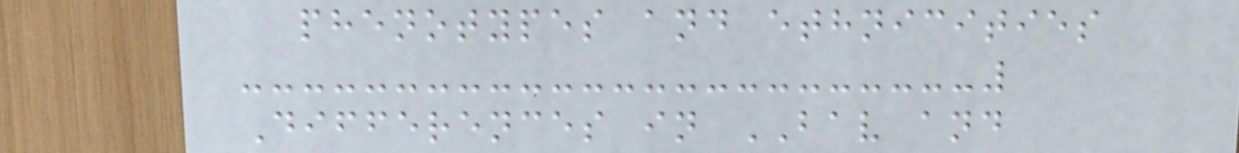phenotypes and ethnicities
Differences in BAV and
